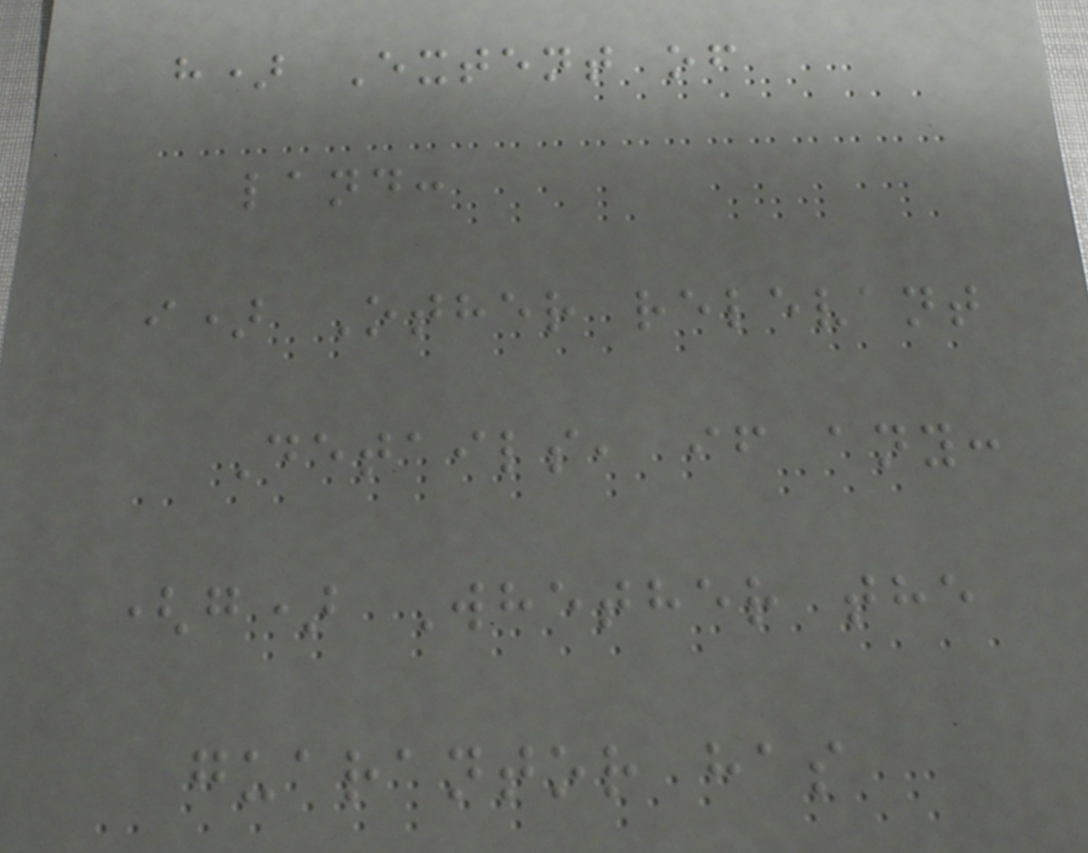h) Extent of
land:
i) Other relevant
Details, if any:
(g) Whether the
guarantor has
